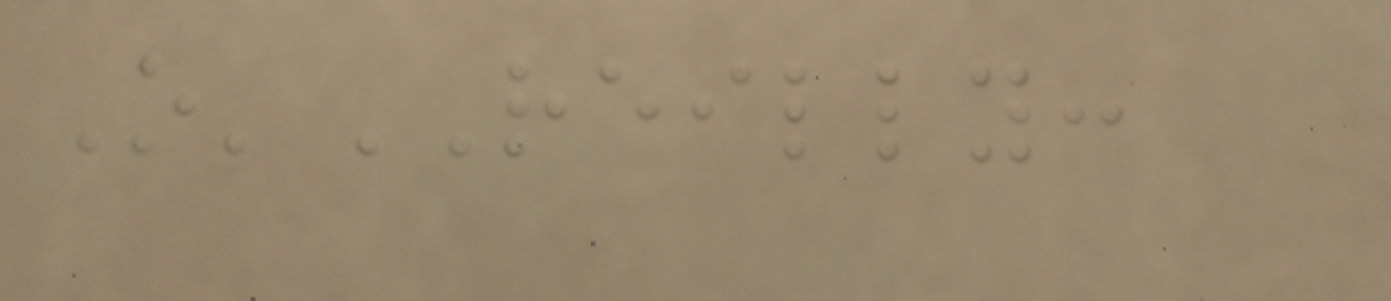O'REILLY:
